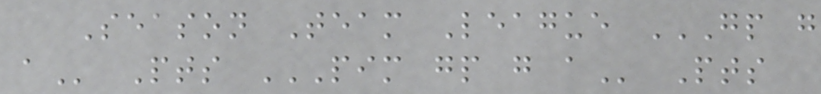Season Team League GP G
A Pts PIM GP G A Pts
